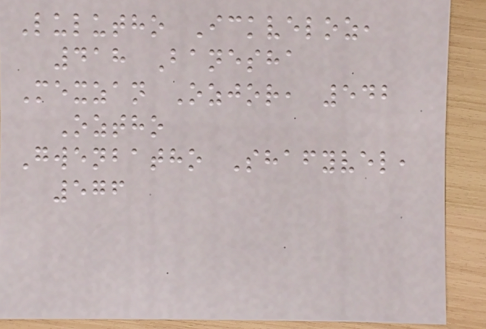Lulutho Ickveloz,
418 Banesha
Mexzan Ozjor, 542
Oztho
Gwenbatho Shafyvel,
576
